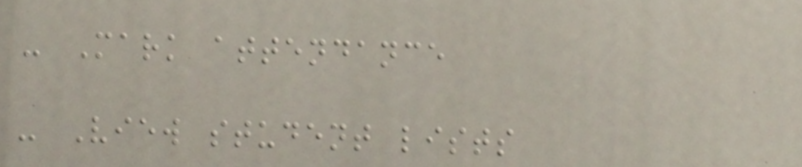- Mark attendance
- View student lists
